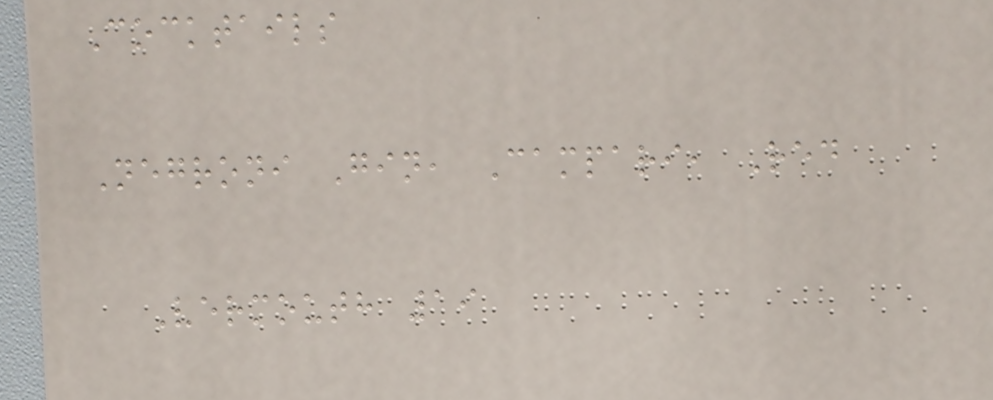Cocktails
Negroni Gin, Campari, Red
Vermouth 19
